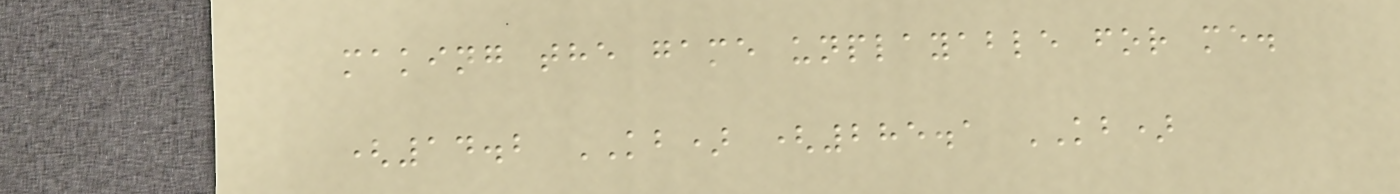making the game unplayable for me.
(14.2 KB) (285.1 KB)
